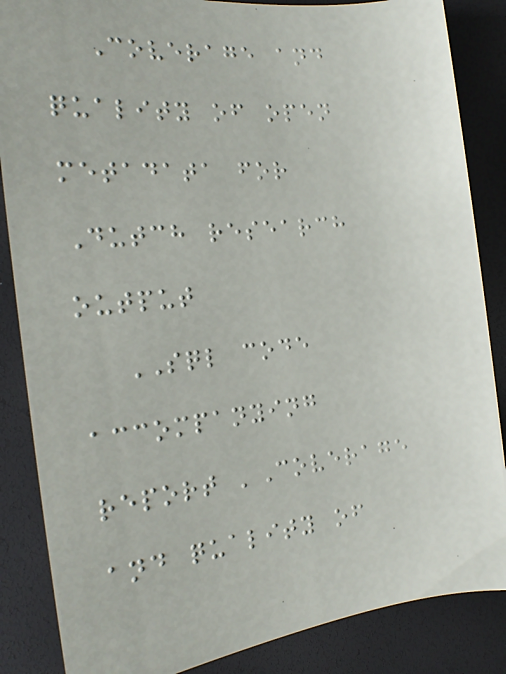Coverage and
quality of open
metadata for
Dutch research
output
SQL code
accompanying
report 'Coverage
and quality of
